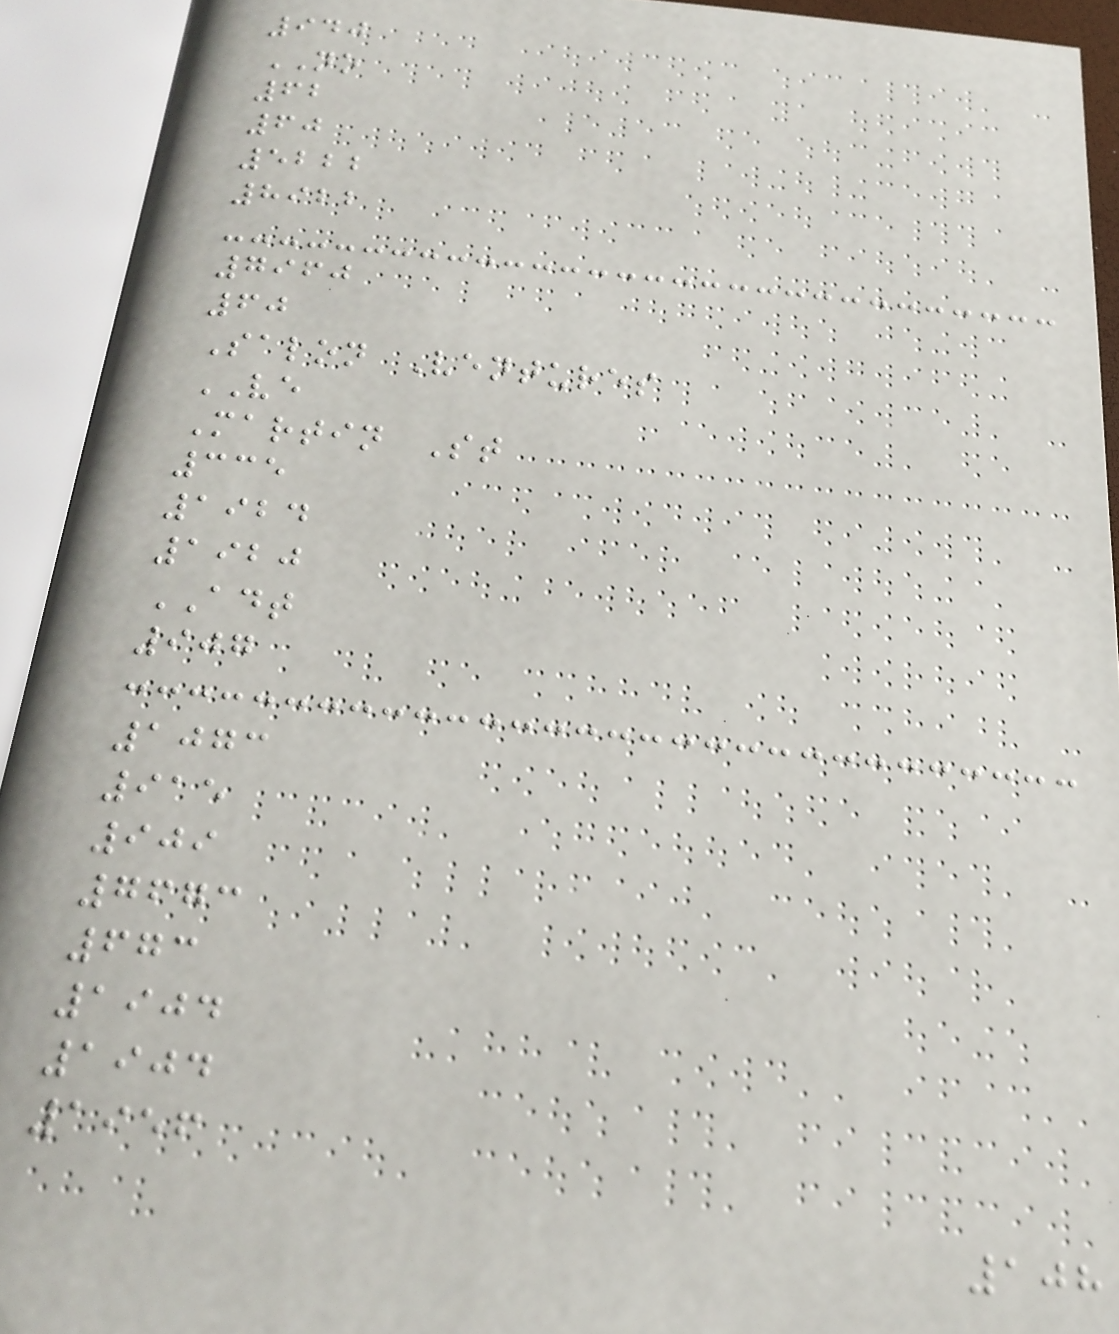940
NO
62
60
5222
8922
7960
60
Salon Ventures
VE
Martin St
335
1924
1920
ADT
907
1073
915
909
7673
673
1904
1904
1956
108
